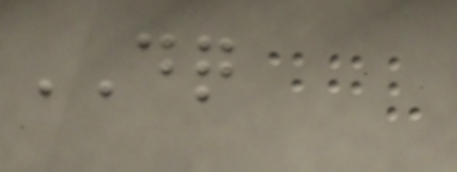DQ
